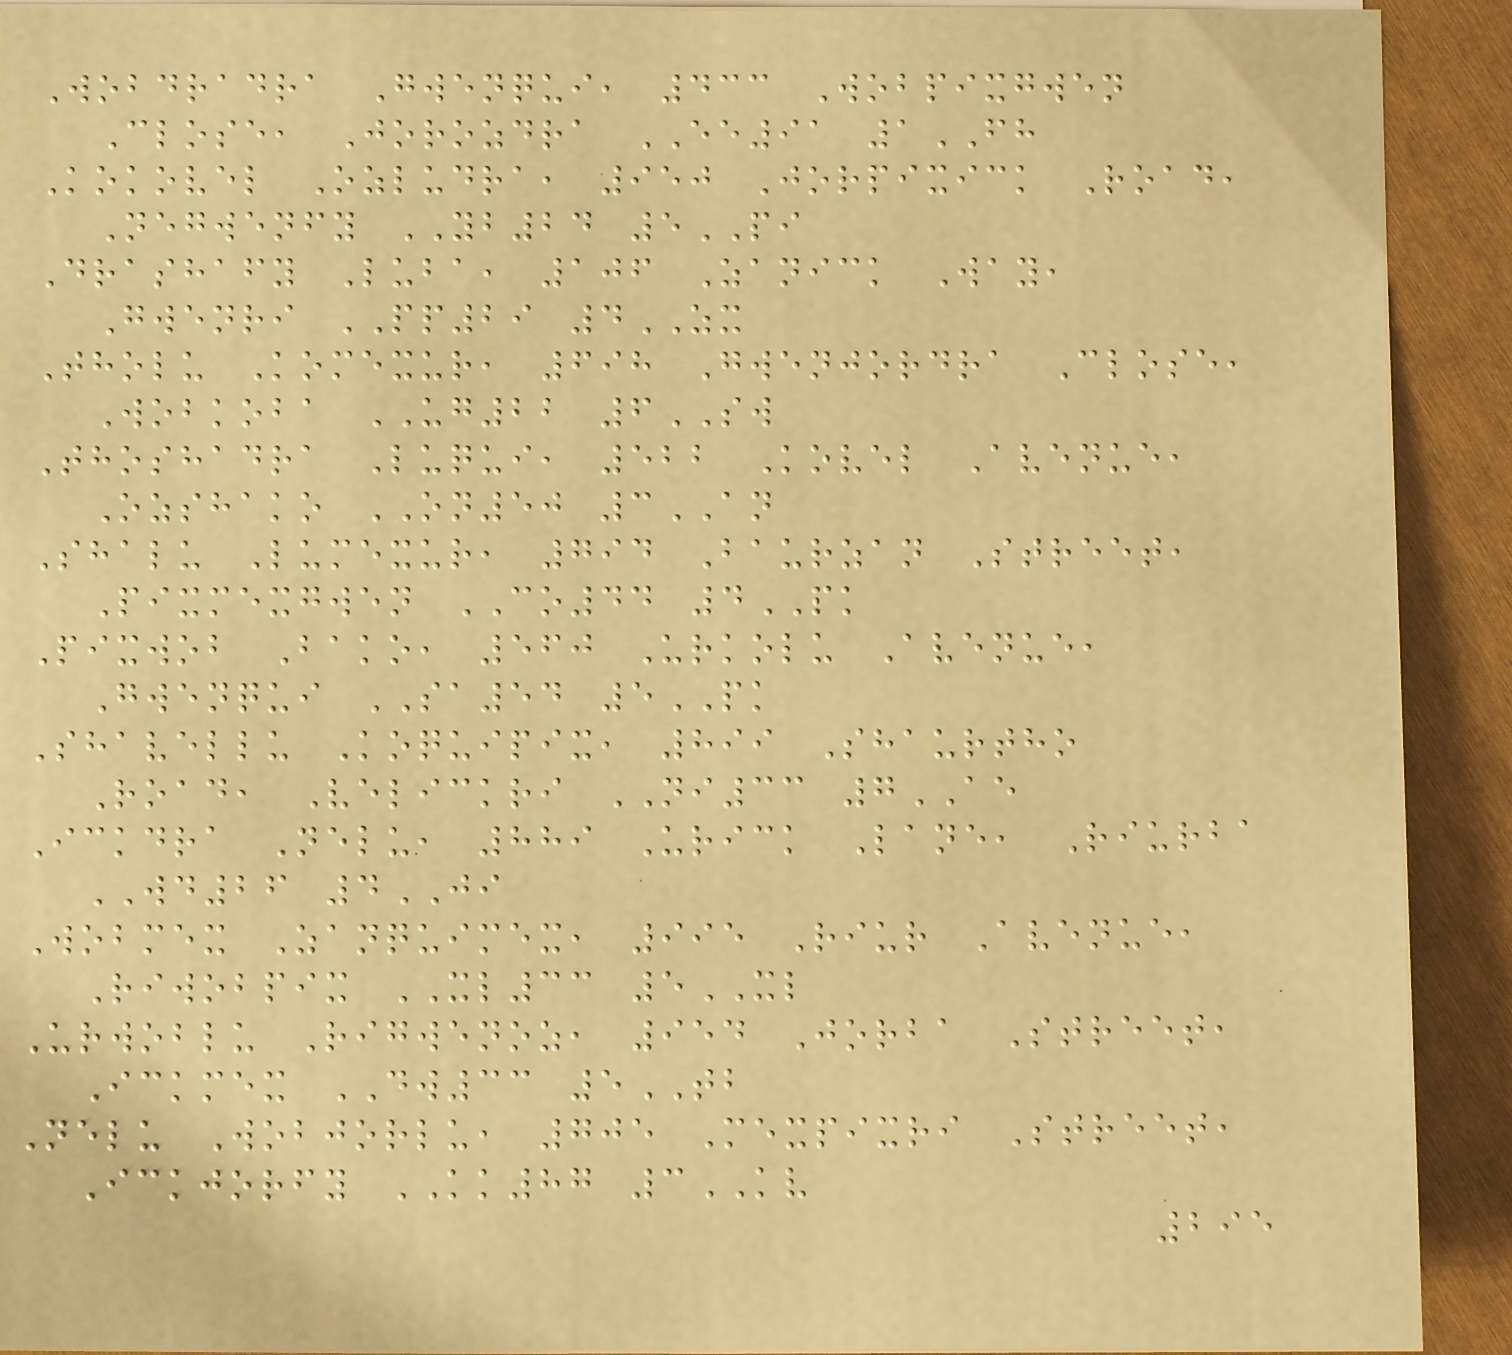Wobdradra Gwenqui, 433 Wobpixgwen
Close, Jorozdra EE91 1FH
Kokovel Ozludra, 950 Jorpixick Road,
Negwenfy YB24 5PI
Drashafy Luba, 106 Zanick Way,
Gwenri PP29 4ZX
Tholu Komexur, 698 Gwenjordra Close,
Wobkoba UG22 6SW
Thoshadra Luqui, 522 Kovel Avenue,
Ozshako ON50 3AN
Shalu Lumexur, 794 Baurzan Street,
Pixmexgwen CO44 4PK
Pixwob Bako, 560 Urkolu Avenue,
Gwenqui SA54 5PK
Shavellu Koquipix, 899 Shaurtho
Road, Velickri NI33 7AE
Ickdra Nelu, 889 Urick Lane, Riurba
WD26 4JI
Wobmex Zanquimex, 995 Riur Avenue,
Riwobpix XL33 5XL
Urwoblu Rigwenoz, 954 Jorba Street,
Ickmex DW33 5TB
Nelu Wobjorlu, 705 Mexpixri Street,
Ickjorfy KK87 3KV
295
